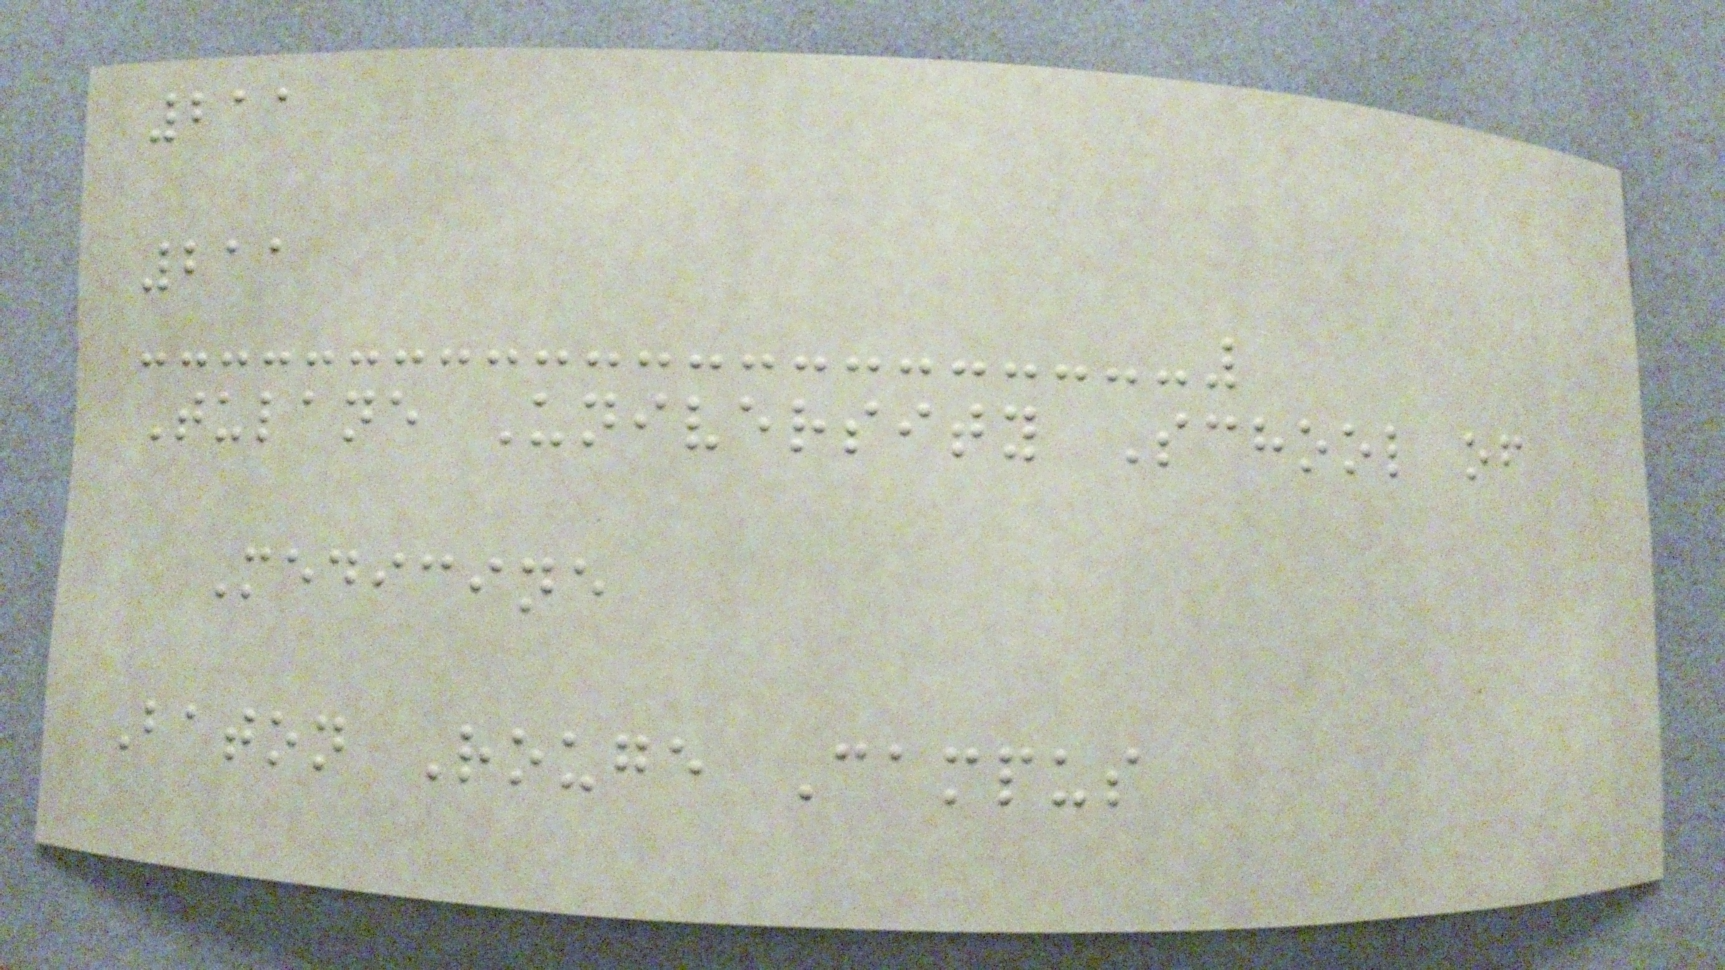211
211
Tulane University School of
Medicine
Baton Rouge Campus
